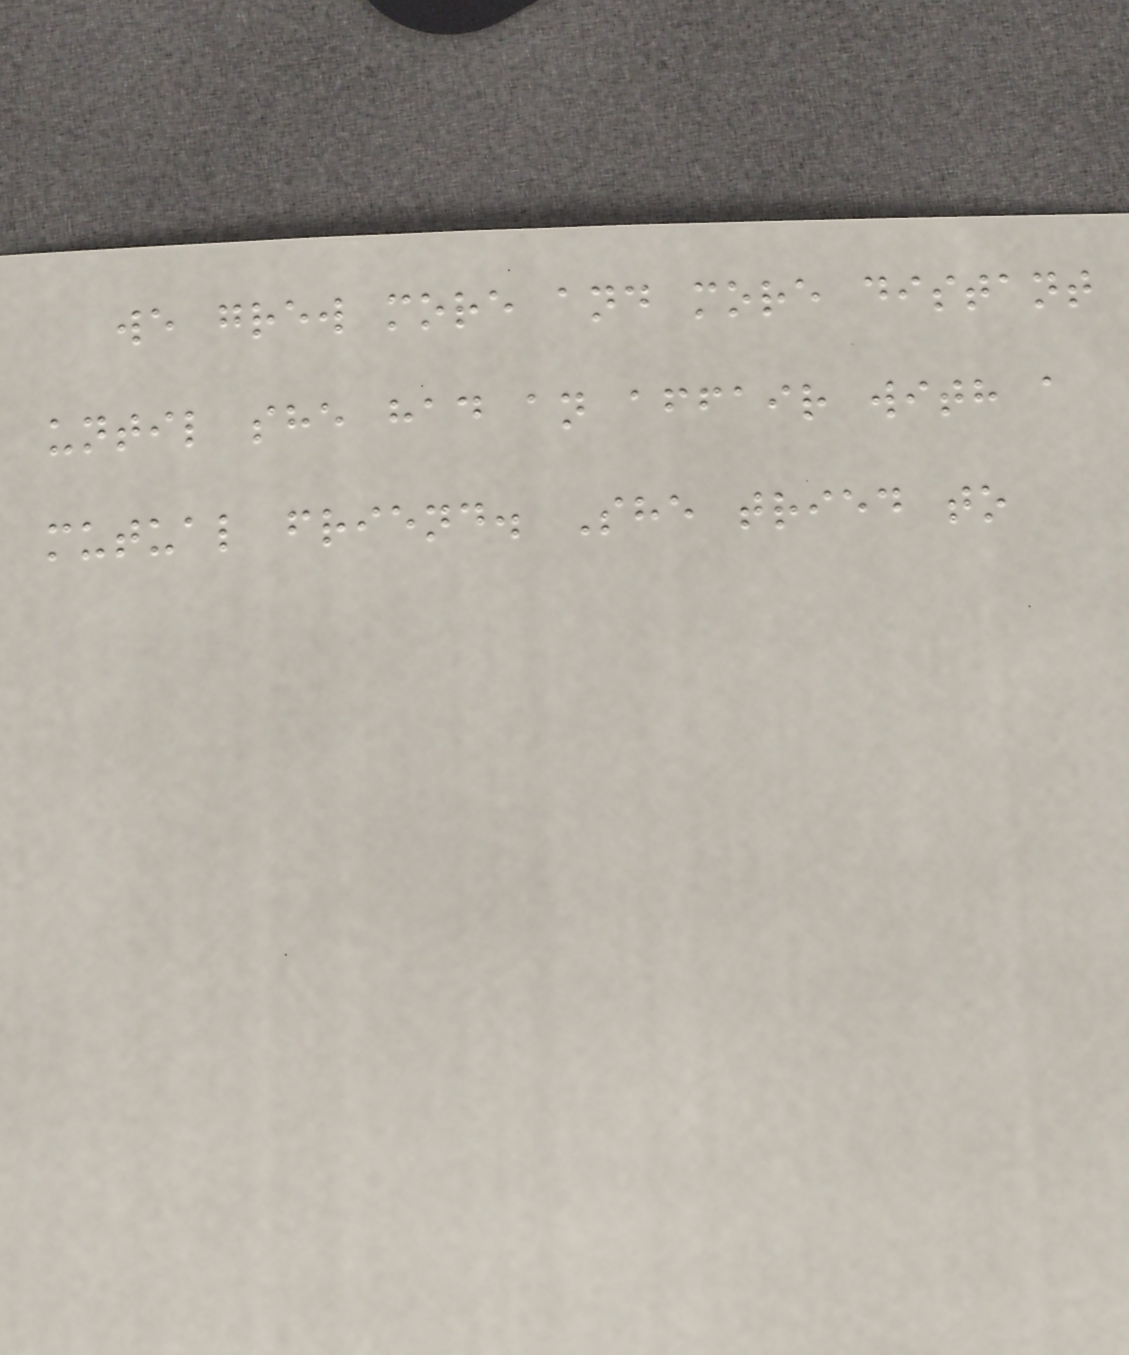we grew more and more distant
until she had an affair with a
mutual friend. She tried to
